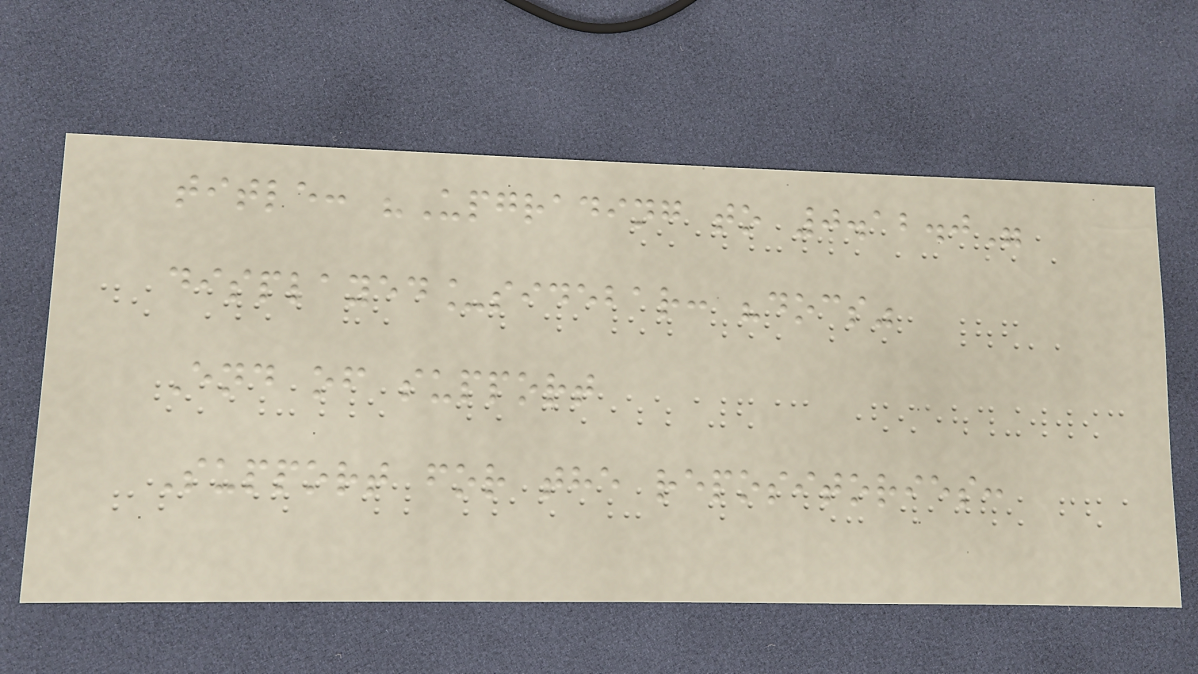title: "Upgrading to 0.12.0"
displayed_sidebar: "docs"
End of support
Support for the repositories:
